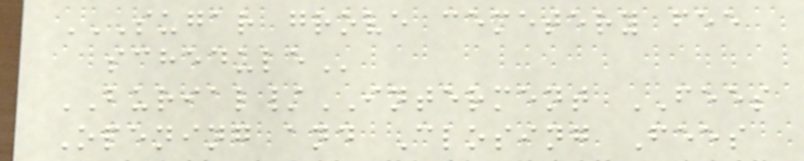SUGAR GROVE CEMETERY FEE
SCHEDULE
BURIAL/INTERMENT FEES
Opening and Closing Fees
